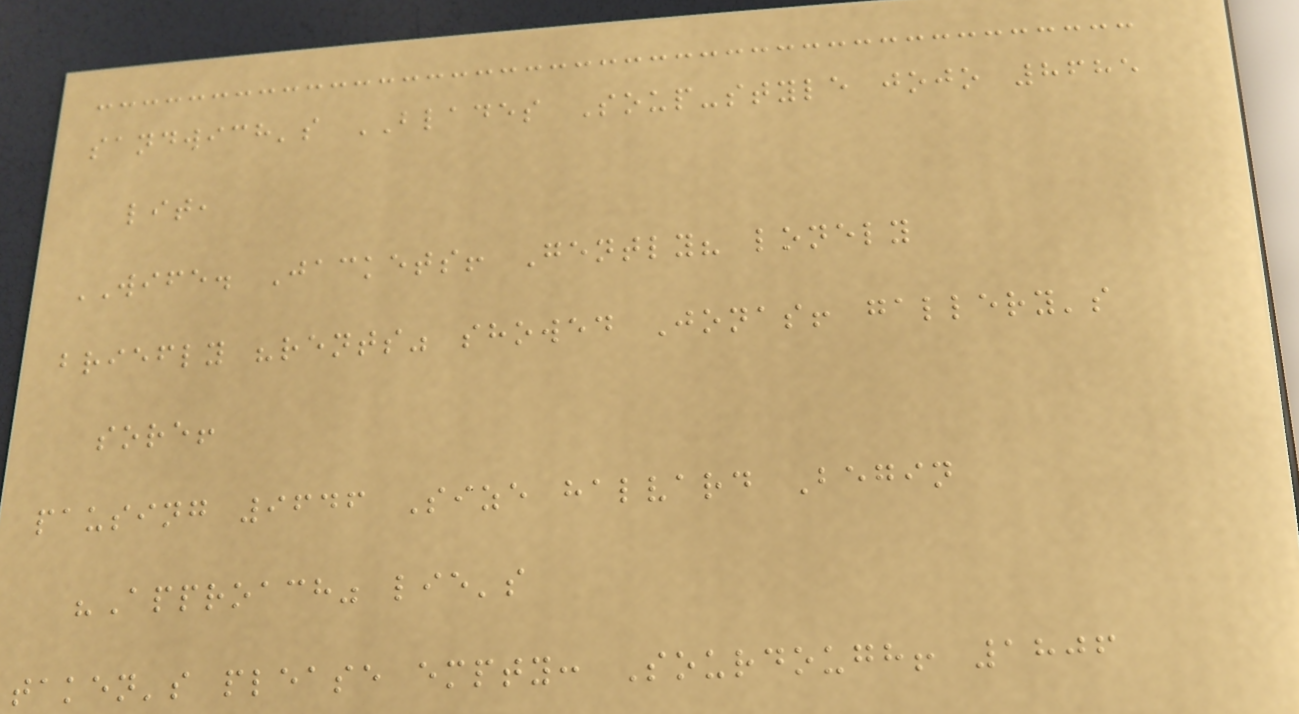sandwich's BLADES Soup-style jojo 8685
lit,
WIFE. Jackets! Gently? lonely
briefly "rents" showed Jonas! gallery's
sore!
pausing 9646 Size halvard Begin
"Approach" lie's
taken's please empty: Sourdough! 1806
